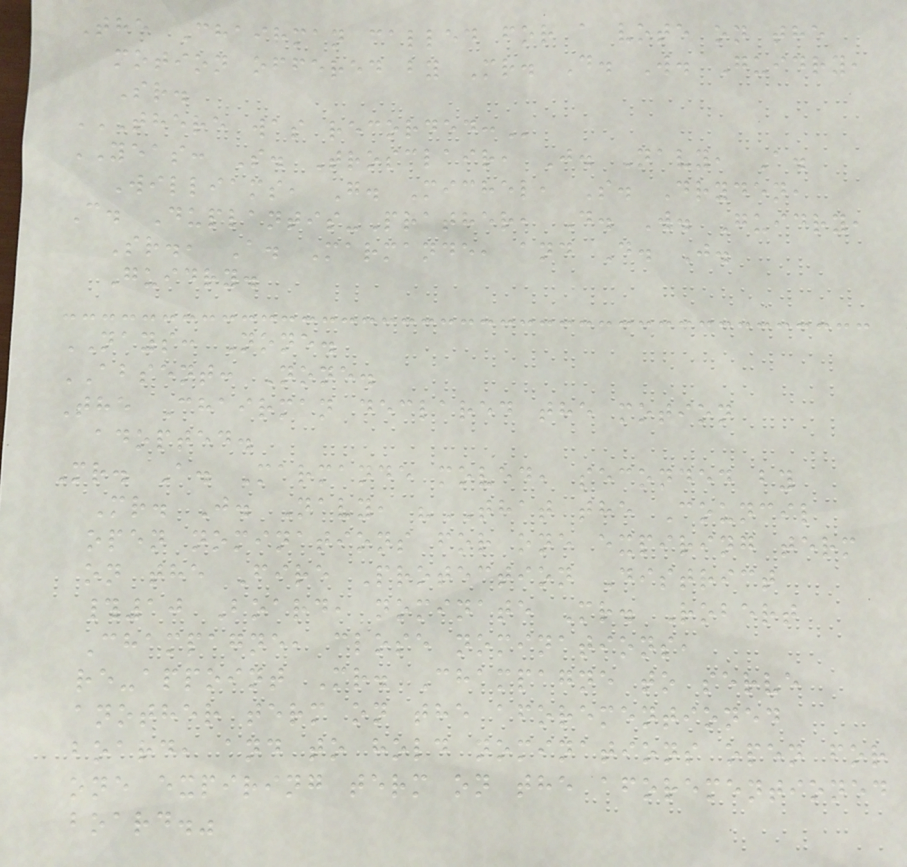The Chairman called for a vote on the
motion offered by Mr. D. W. Guidry,
Sr.
THERE WAS RECORDED:
YEAS: S. Trosclair, J. Navy, A.
Williams, G. Michel, S. Dryden,
C. Duplantis-Prather, D. W. Guidry,
Sr., A. Marmande, and D. J.
Guidry.
NAYS: None.
ABSENT: None.
The Chairman declared the motion
adopted.
Mr. A. Marmande moved, seconded by
Mr. J. Navy, "THAT the Council
open nominations for one expiring term
on the Fire Protection District
#10 Board, nominate Mr. Robert
Champagne, close nominations,
re-appoint Mr. Champagne to serve
another term on the aforementioned
board, and to hold nominations open for
one expiring term on the aforementioned
board."
